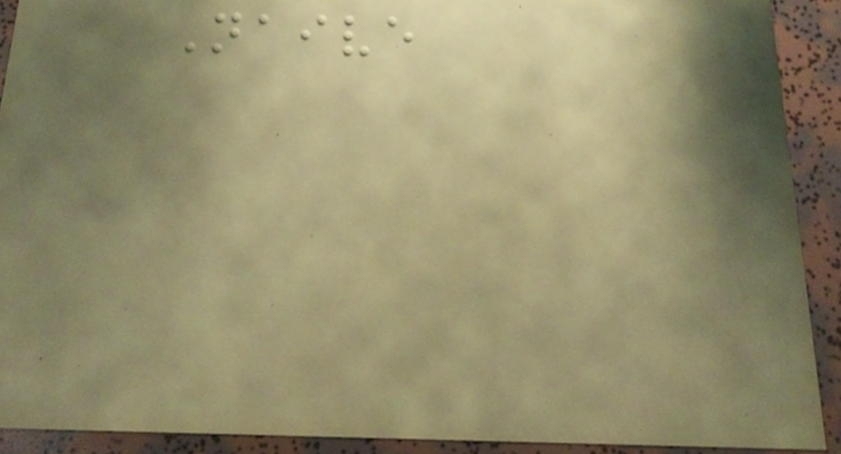Naive
